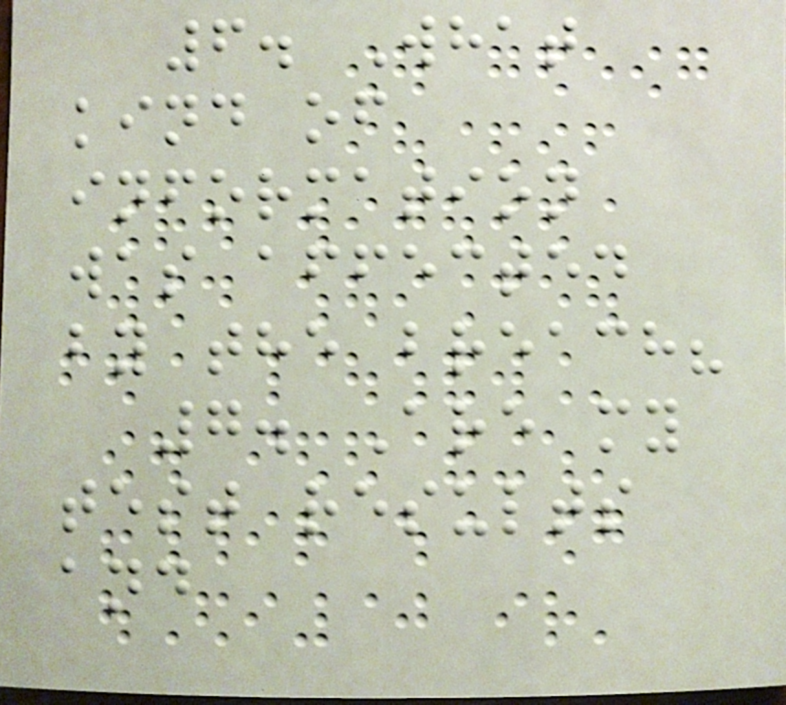6. What
kind of
information
was affected
by the breach?
7. Are my
test results
and
